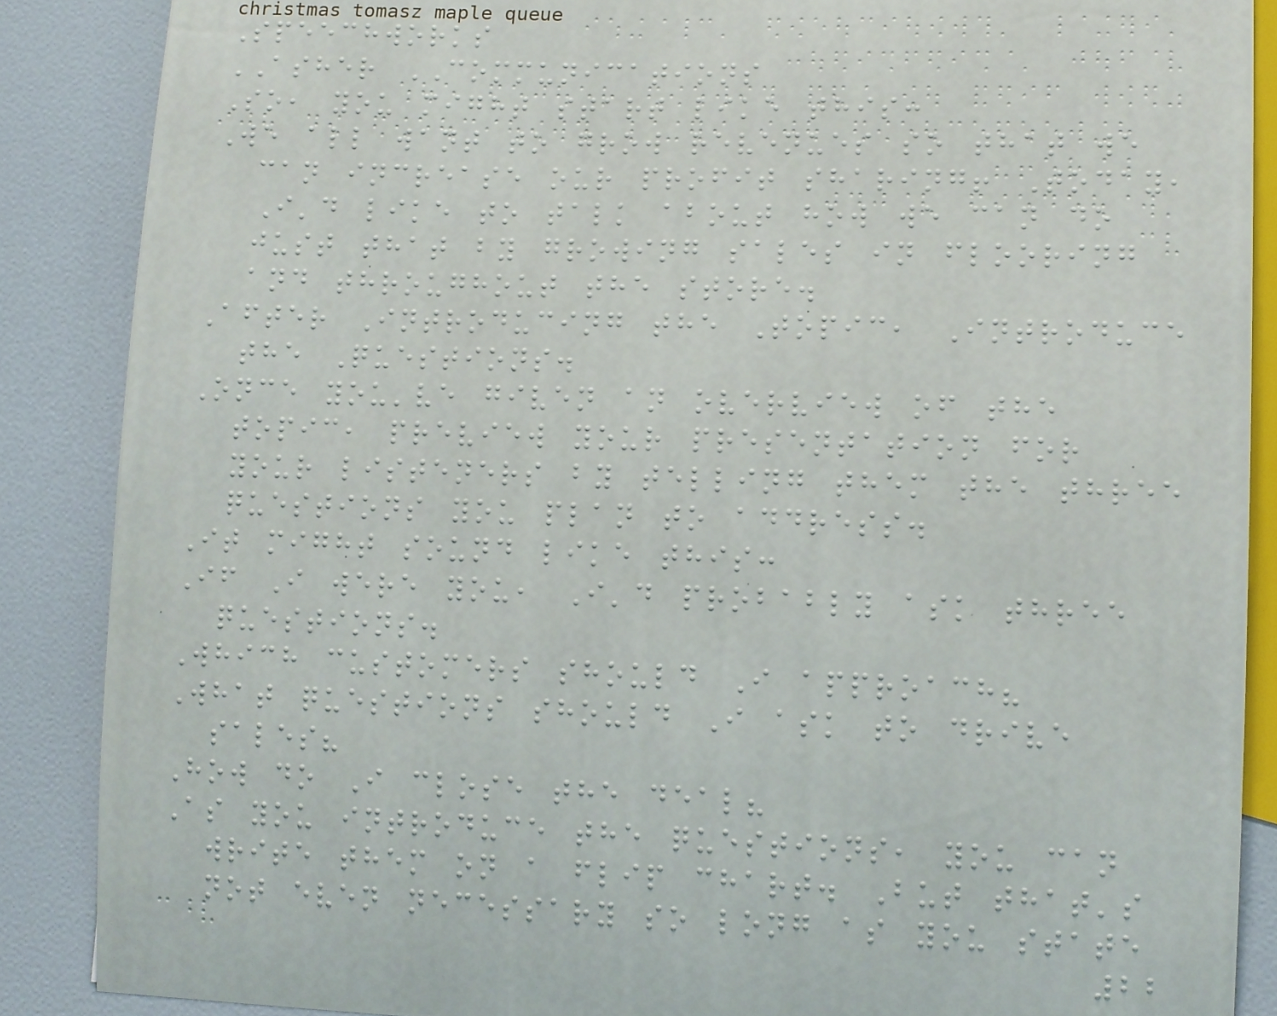Speechworks
ASHER COMMUNICATIONS
So, you might start like this:
We all want to grow revenues so that we
can increase our profit sharing! Today,
I'd like to talk about how we can do
just that by growing sales in flooring
and throughout the store.
After Introducing the Topic, Introduce
the Questions.
Once you've given an overview of the
topic, preview your presentation for
your listeners by telling them the three
questions you plan to address.
It might sound like this:
If I were you, I'd probably ask three
questions.
Which customers should I approach?
What questions should I ask to drive
sales?
How do I close the deal?
As you introduce the questions, you can
write them on a flip chart. But that's
not even necessary so long as you state
22
